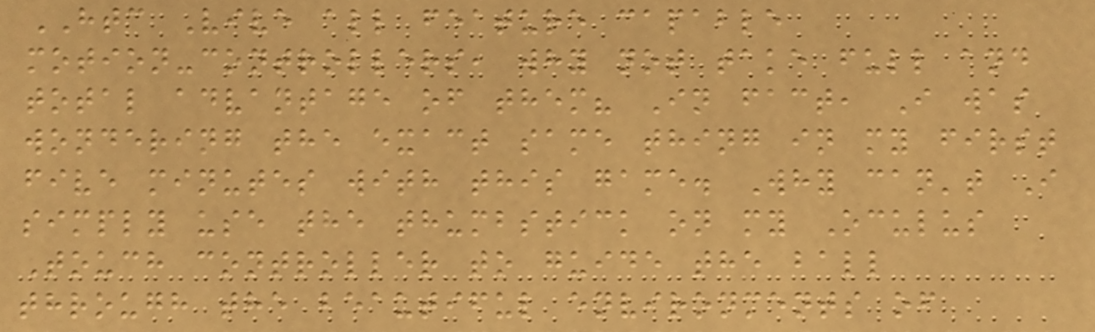HTC Vive all feature capable
motion-controllers, why not take full and
total advantage of them? In fact, I was
wondering the exact same thing in my first
five minutes with this game. Why can't I
simply use the thumbstick on my Oculus
Touch controller to guide the ball
through the beautiful environments of
